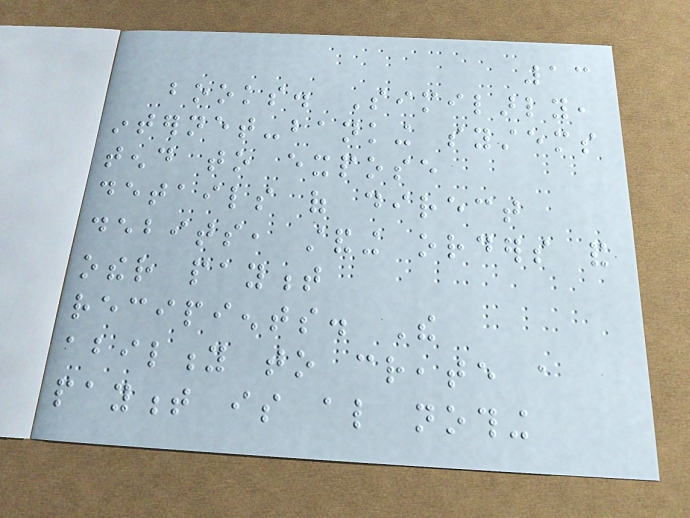13
books. Similarly,
internet-banking systems
tend to expose
details of direct
debits, standing orders and
other payment
recipients. The
ability to create a
payment is also nothing
